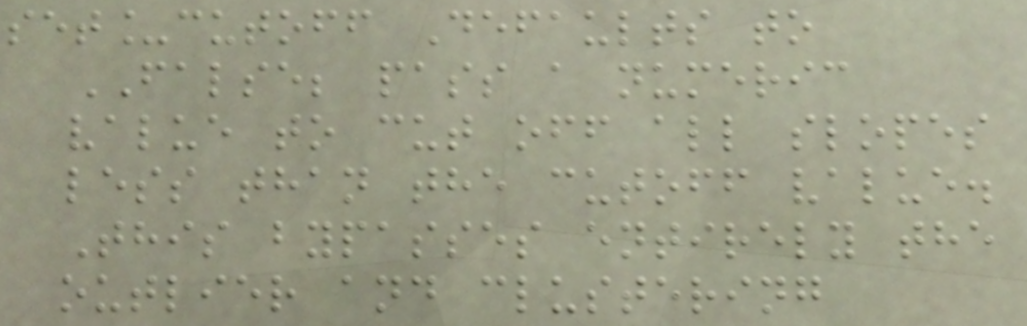set_cutoff Defaults to
FALSE; pass a numeric
value to cut off all slopes
less than the cutoff value.
This bypasses entirely the
outlier and clustering
